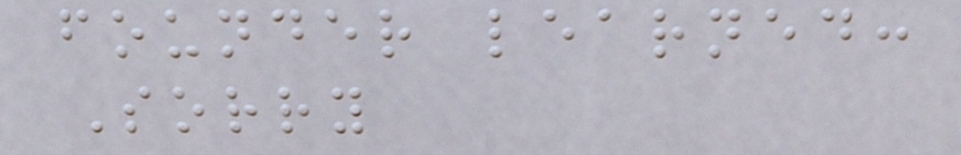founder learned:
Sorry
